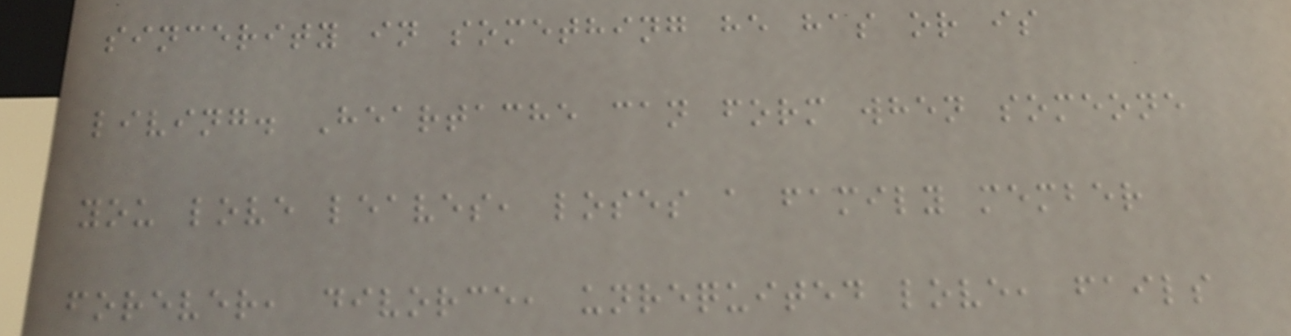sincerity in something he has or is
living. Heartache can form when someone
you love leaves, loses a family member
forever, divorce, unrequited love, fails
